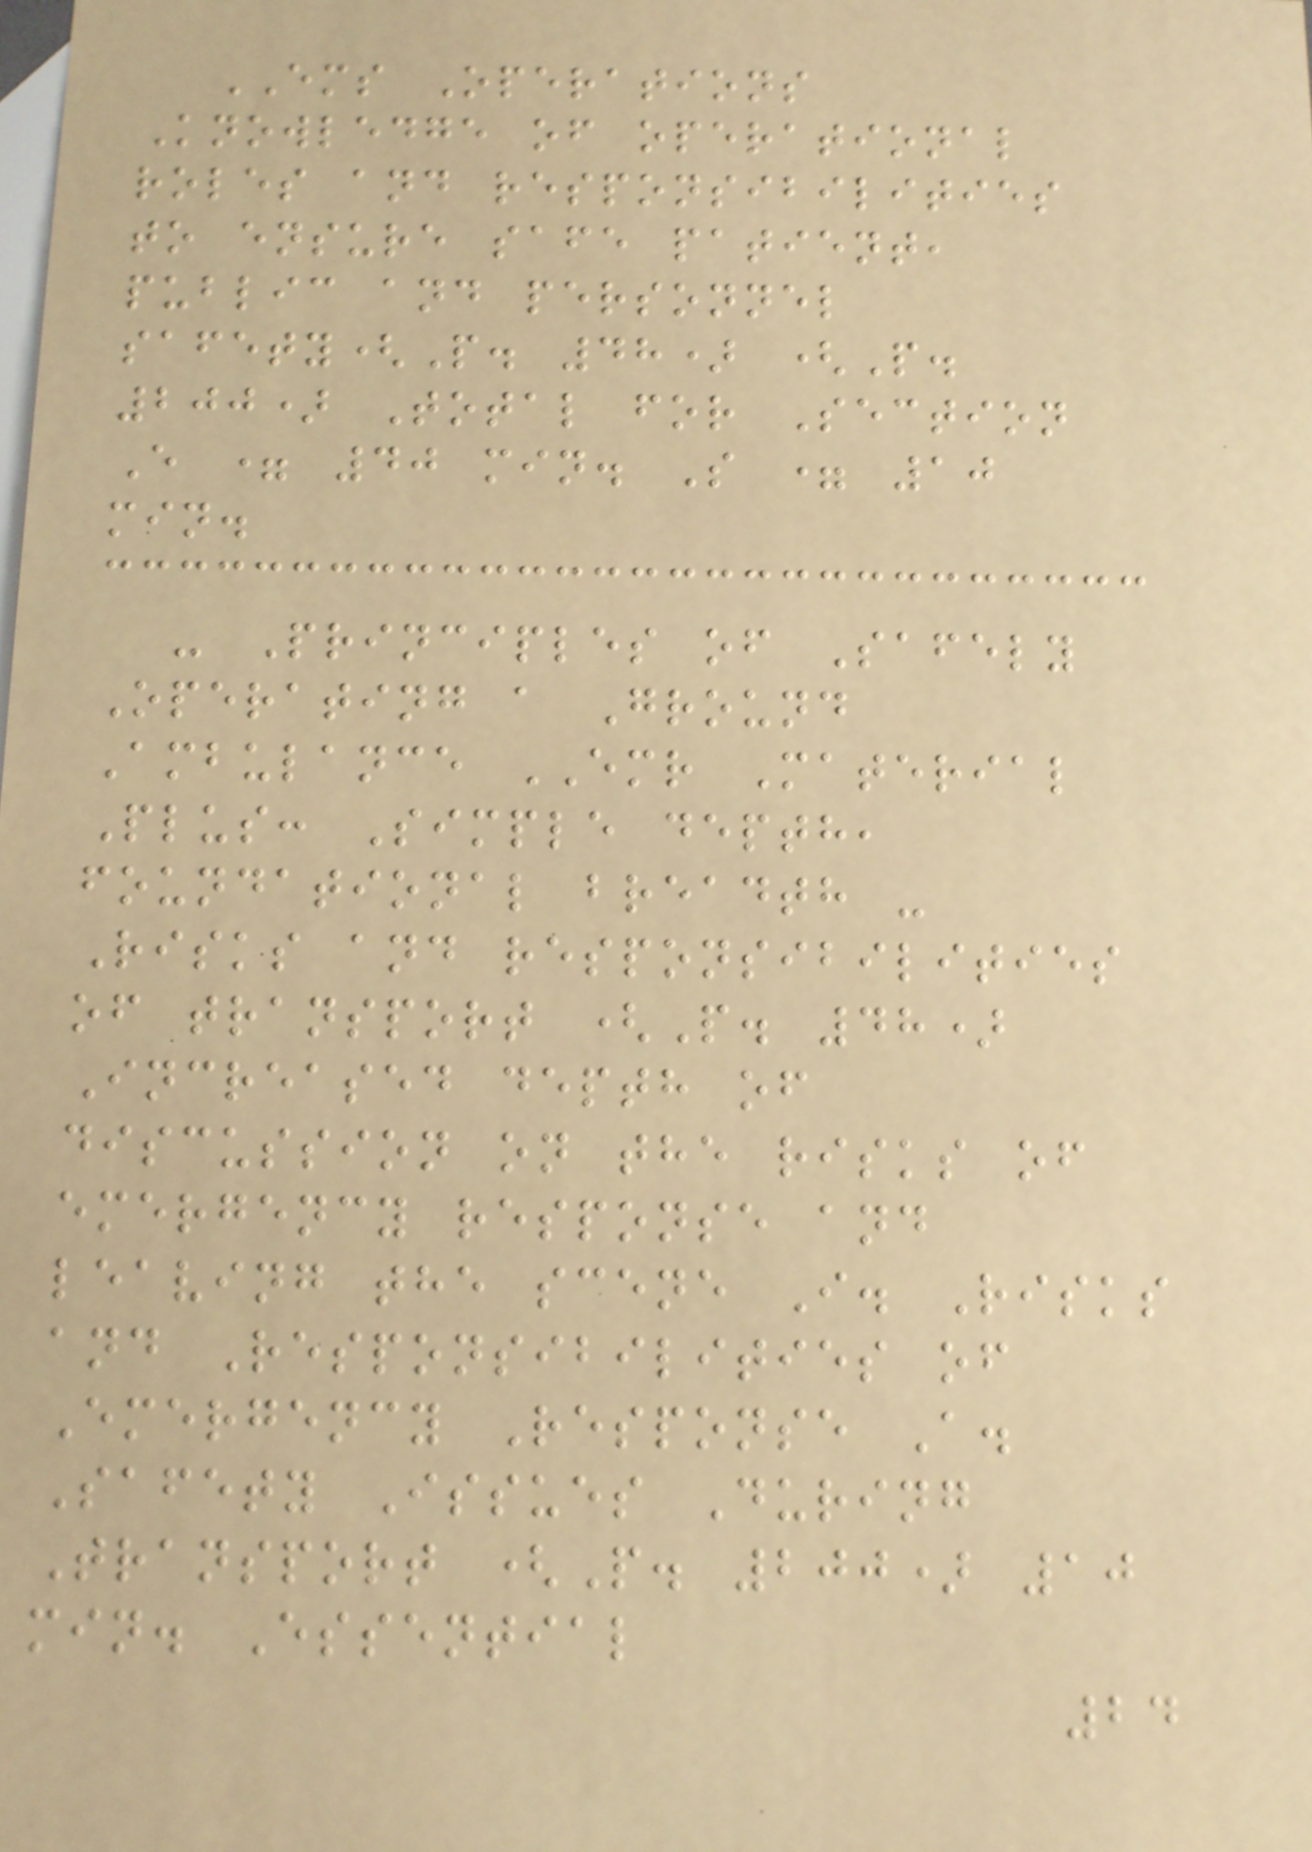EMS Operations
Knowledge of operational
roles and responsibilities
to ensure safe patient,
public and personnel
safety(P. 48) (P.
200) Total for Section
E = 40 min. S = 10
min.
- Principles of Safely
Operating a Ground
Ambulance EMR Material
Plus: Simple depth,
foundational breadth -
Risks and responsibilities
of transport (P. 48)
Increased depth of
discussion on the risks of
emergency response and
leaving the scene I. Risks
and Responsibilities of
Emergency Response A.
Safety Issues During
Transport (P. 200) 10
min. Essential
24
